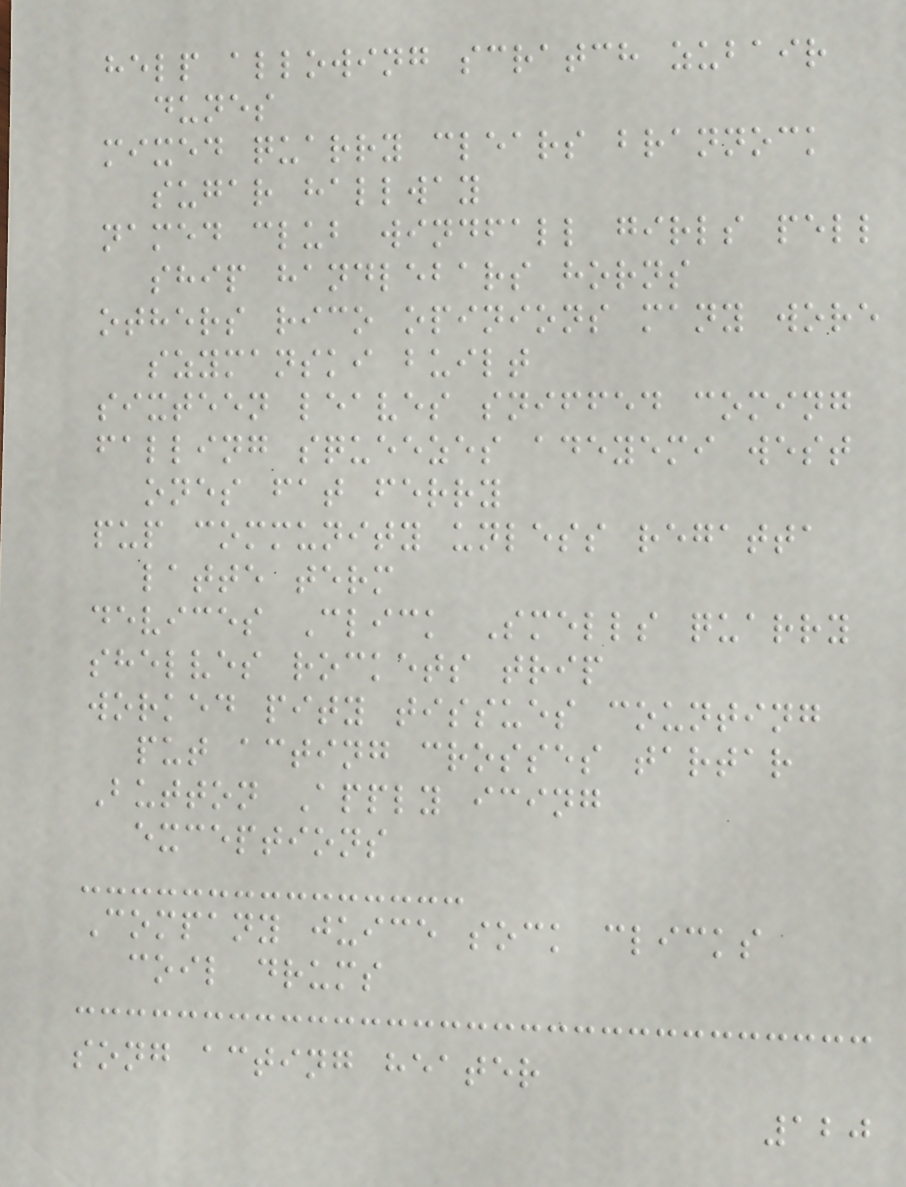help allowing scratch zubair
dunes
mixed quarry clears brannock
sugar hallway
named club windfall girls pell
ship handlebars horns
others rico opinions many wore
szymanski built
sixteen leaves sniffed coming
falling squeezes adeyemi west
ones fat ferry
pup community unless regatta
latte term
devices Click Smells quarry
shelves rockets trip
worked pity tissues counting
put acting crosses tartar
Button Apply icing
exceptions
Company juice sock clicks
coil drums
song acting heater
120
